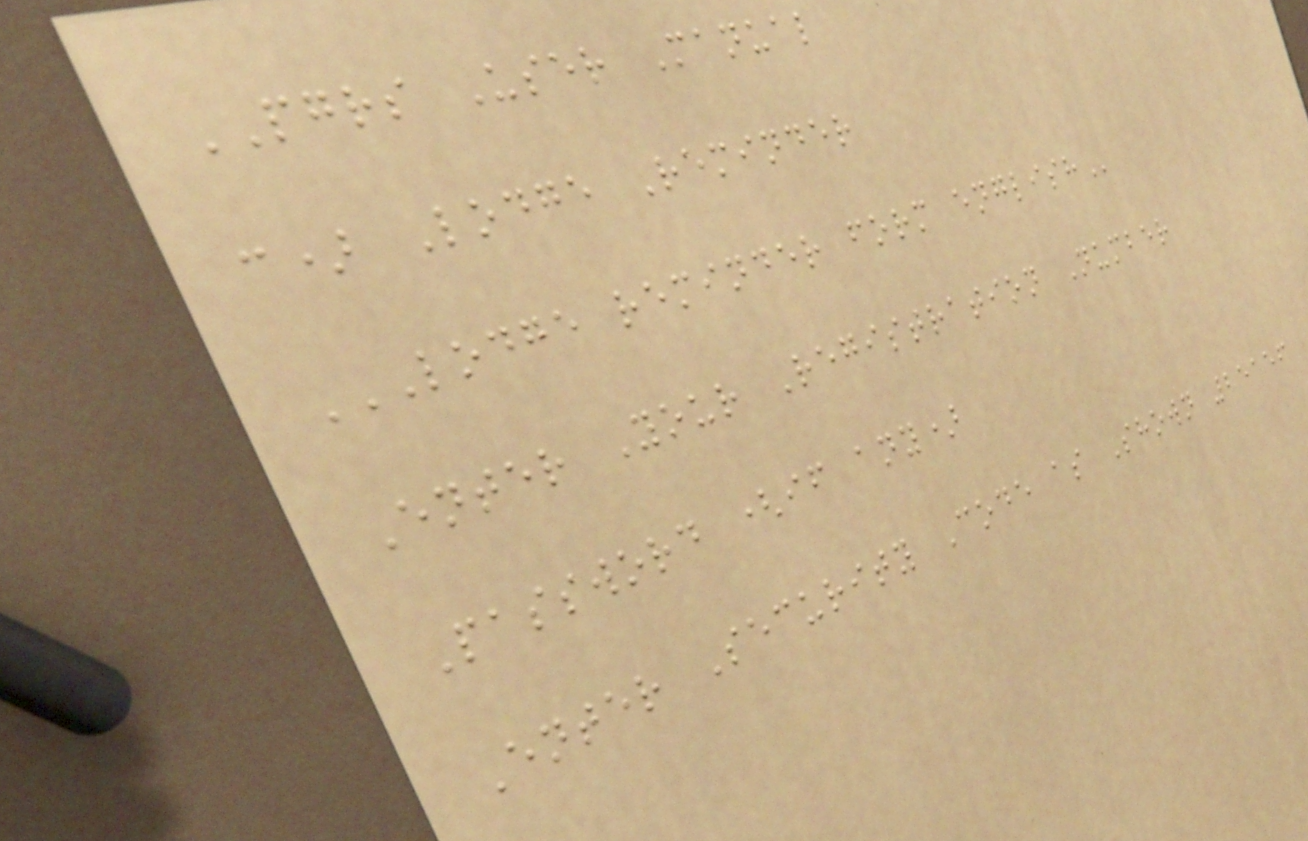PGRS User Manual
c) Lodge Reminder
LODGE REMINDER FORM ENGLISH
Enter Your Registration Number
Password (if any)
Enter Security Code as Shown 25156
